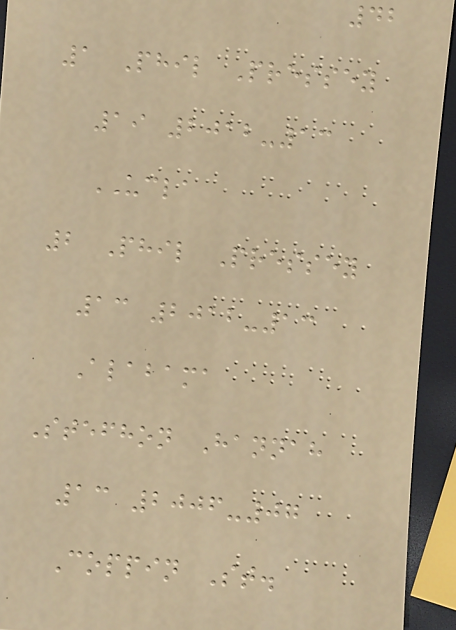42
1 Phil Pressey
19 2012-13
UCLA
2 Phil Pressey
13 2012-13
Alabama
Stefhon Hannah
13 2006-07
Coppin St.
